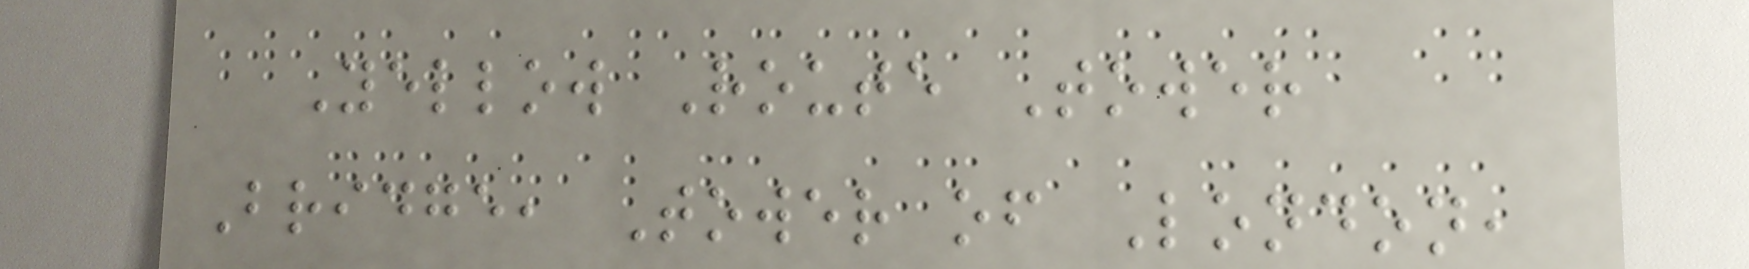Yellow Route Tower
Bridge, Tower of London,
